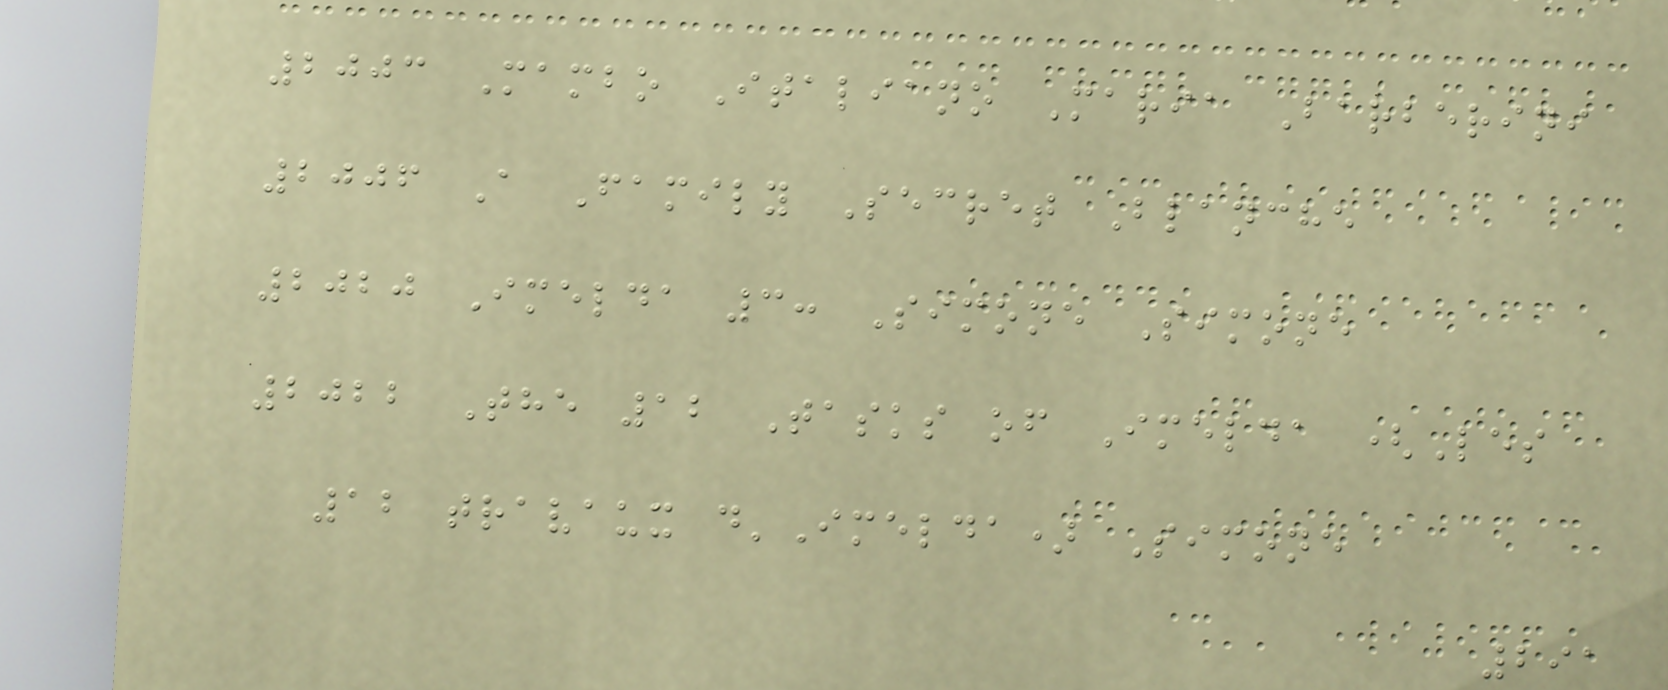2003 Mambo Italiano Maria Barberini
2006 A Family Secret Blanche
2020 Imelda 3: Simone Simone
2022 The 12 Tasks of Imelda (Les
12 travaux d'Imelda) Simone
291
